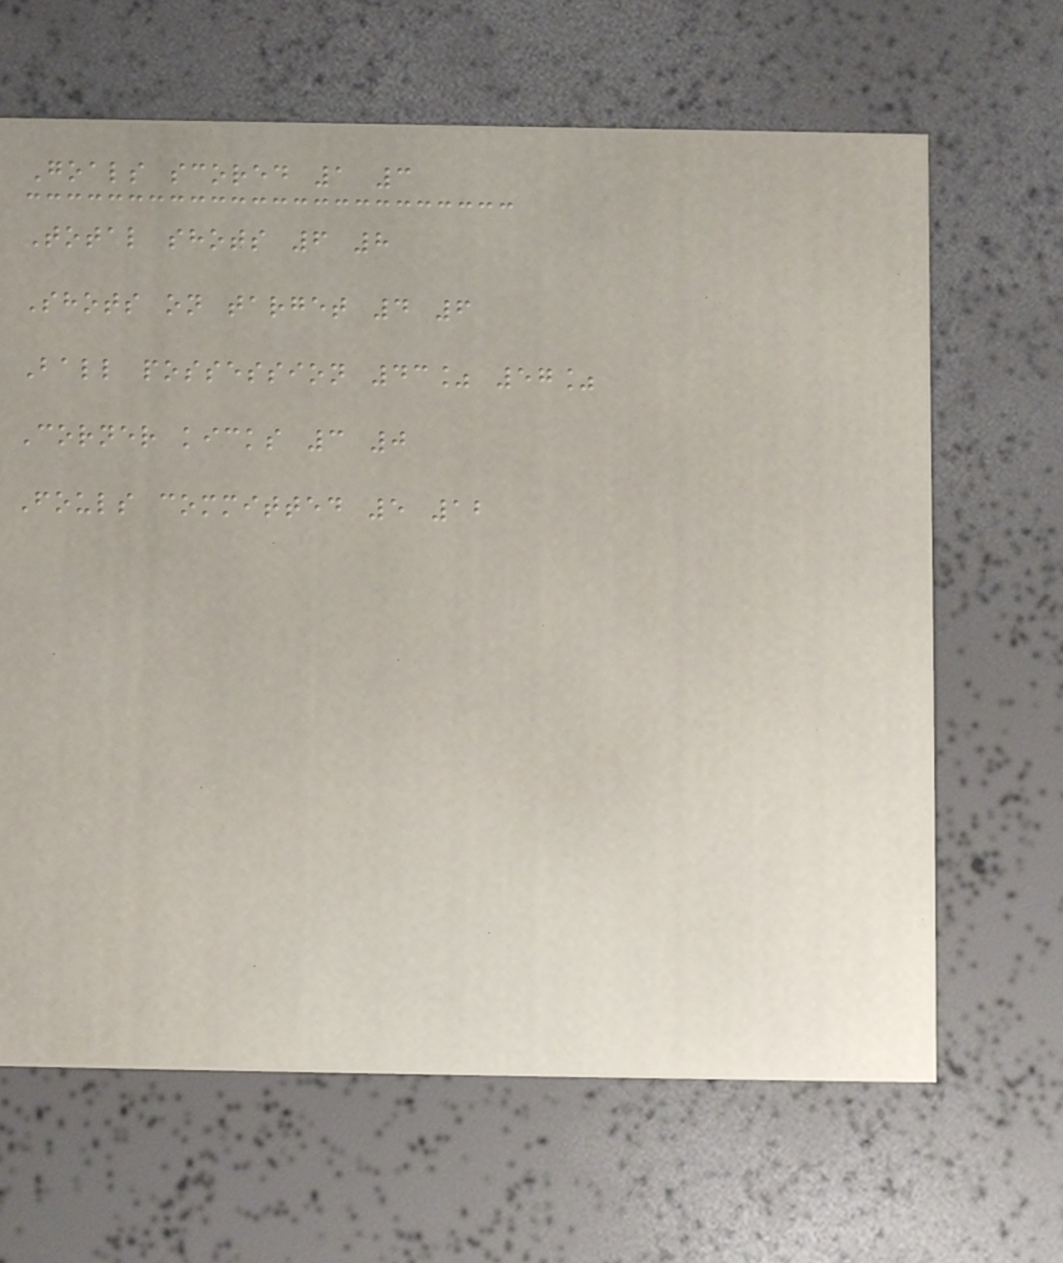Goals scored 1 3
Total shots 6 8
Shots on target 4 6
Ball possession 43% 57%
Corner kicks 3 0
Fouls committed 5 12
